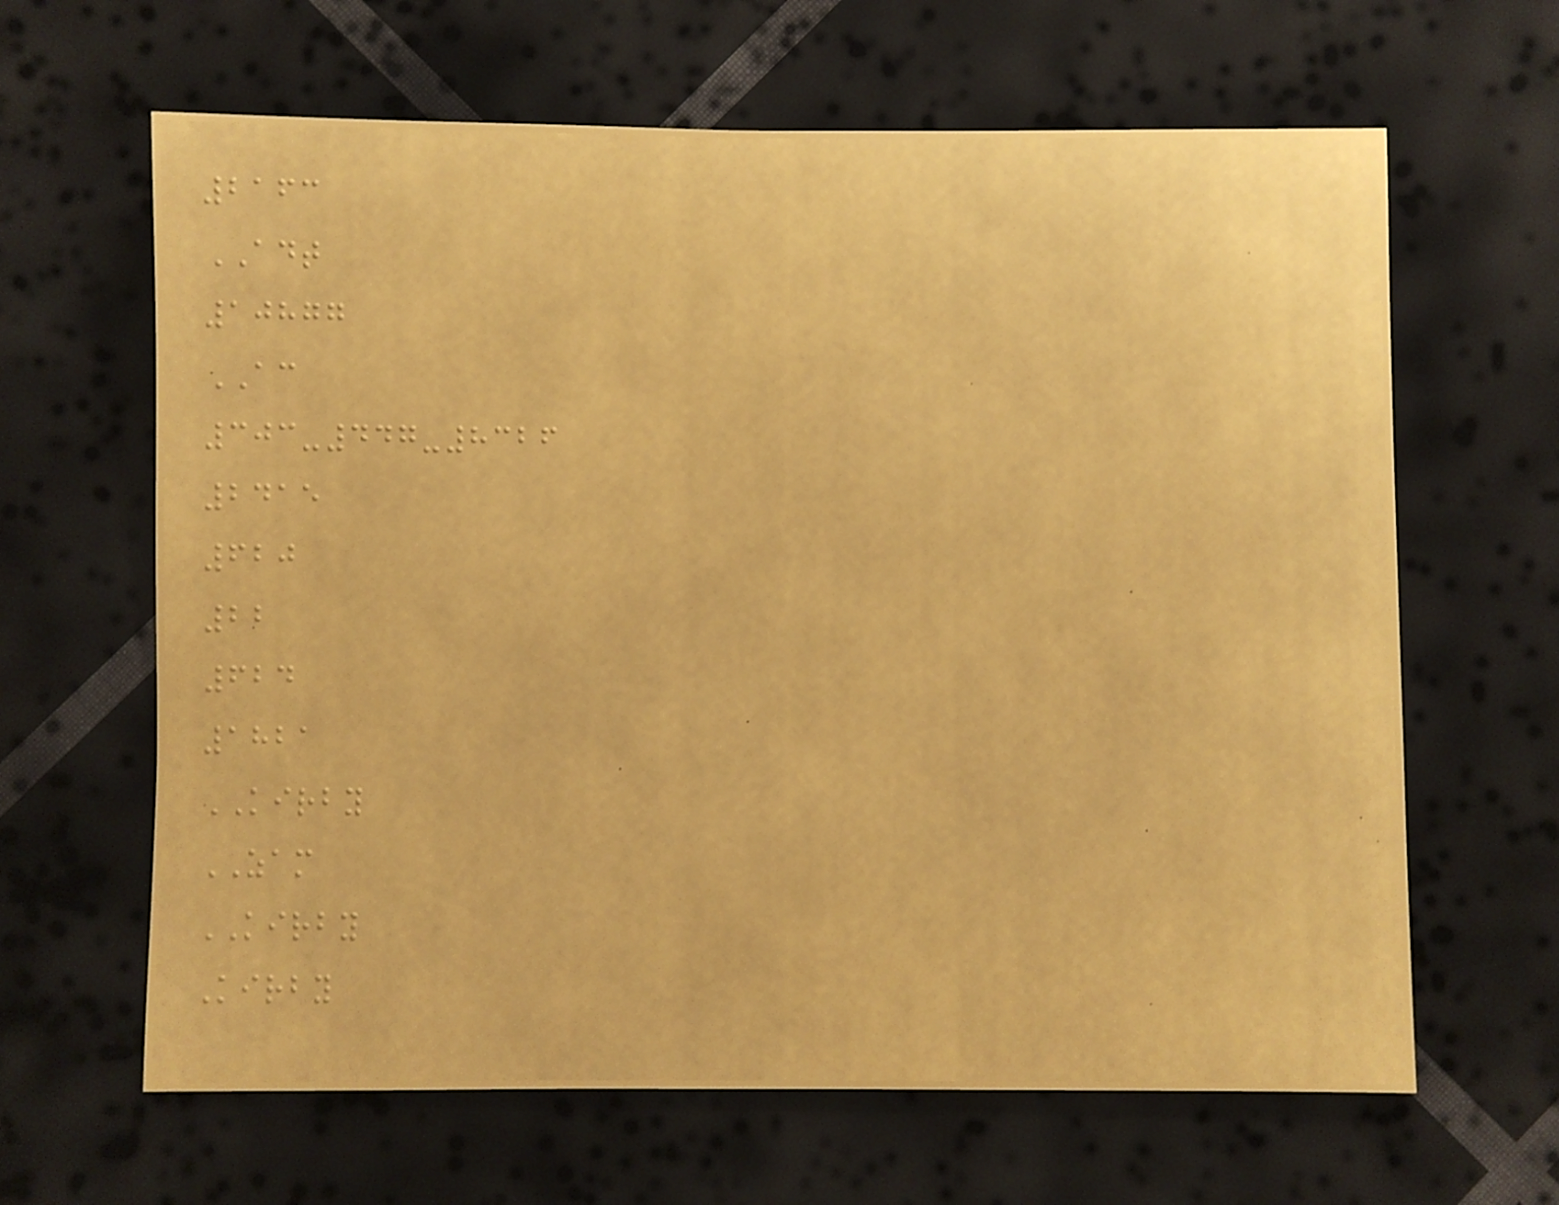2163
ADT
10877
AC
303-447-8326
2415
620
22
624
1821
KIRBY
ZAM
KIRBY
Kirby
